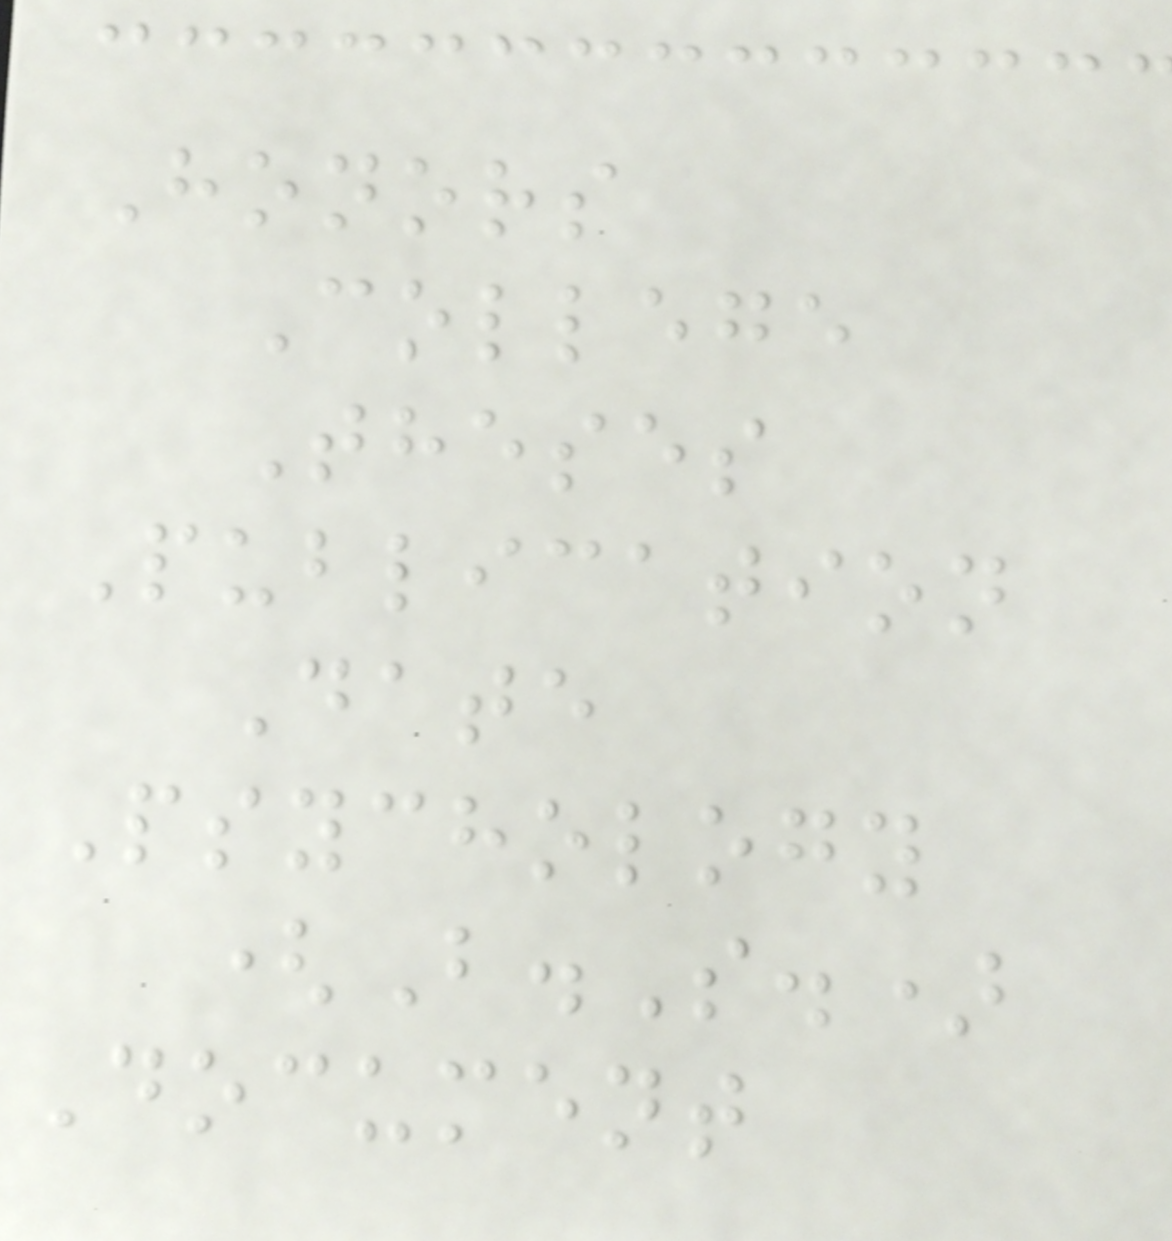Honors
College
Theses
Publication
Date
Psychology
(B.S.)
Document
